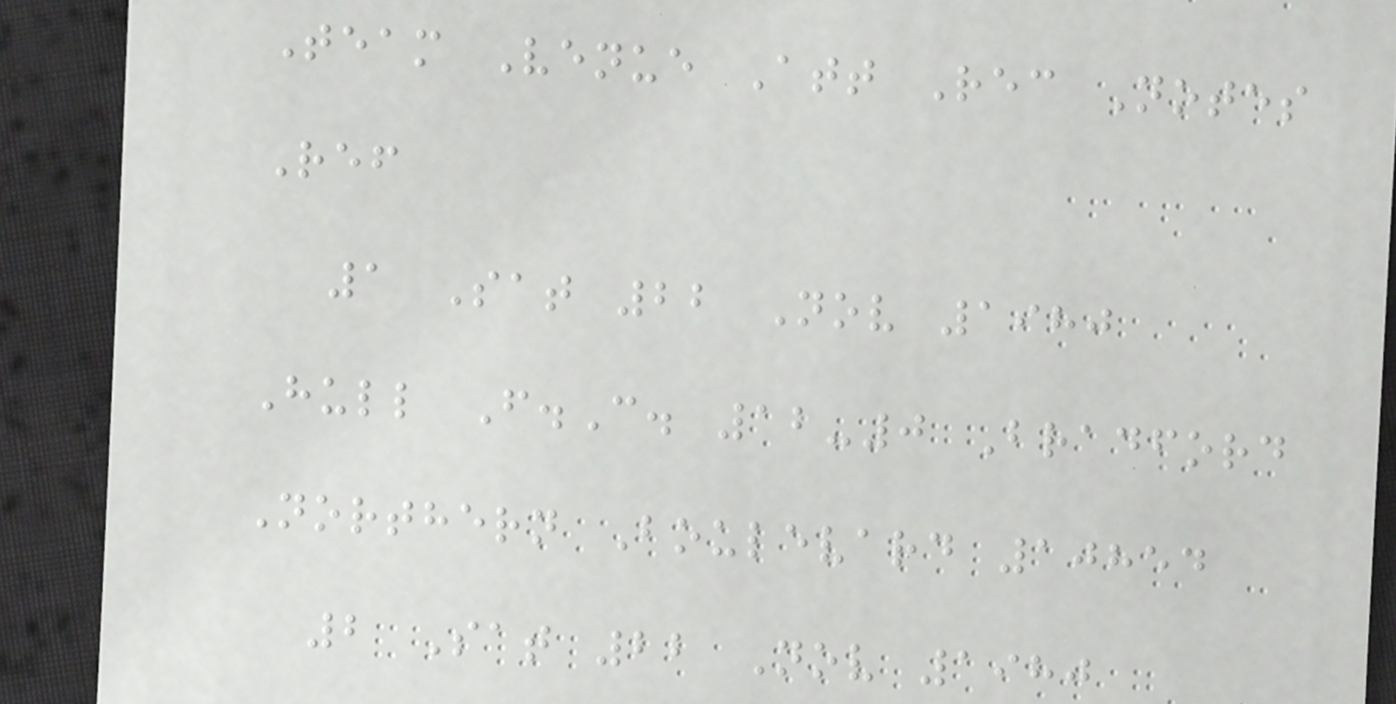Team Venue Att Rec Notes
Ref
1 Sat 22 Nov 1980
Hull F.C. 12-0 Bradford
Northern Boulevard 10854
2 Sat 22 Nov 1980
